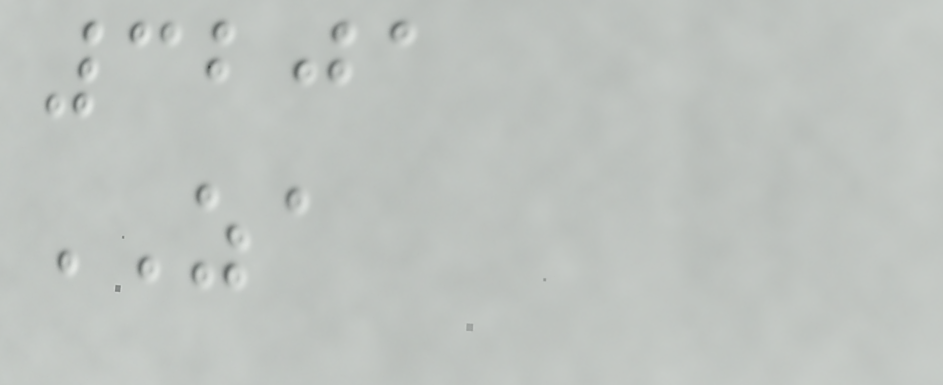3201
ZA
